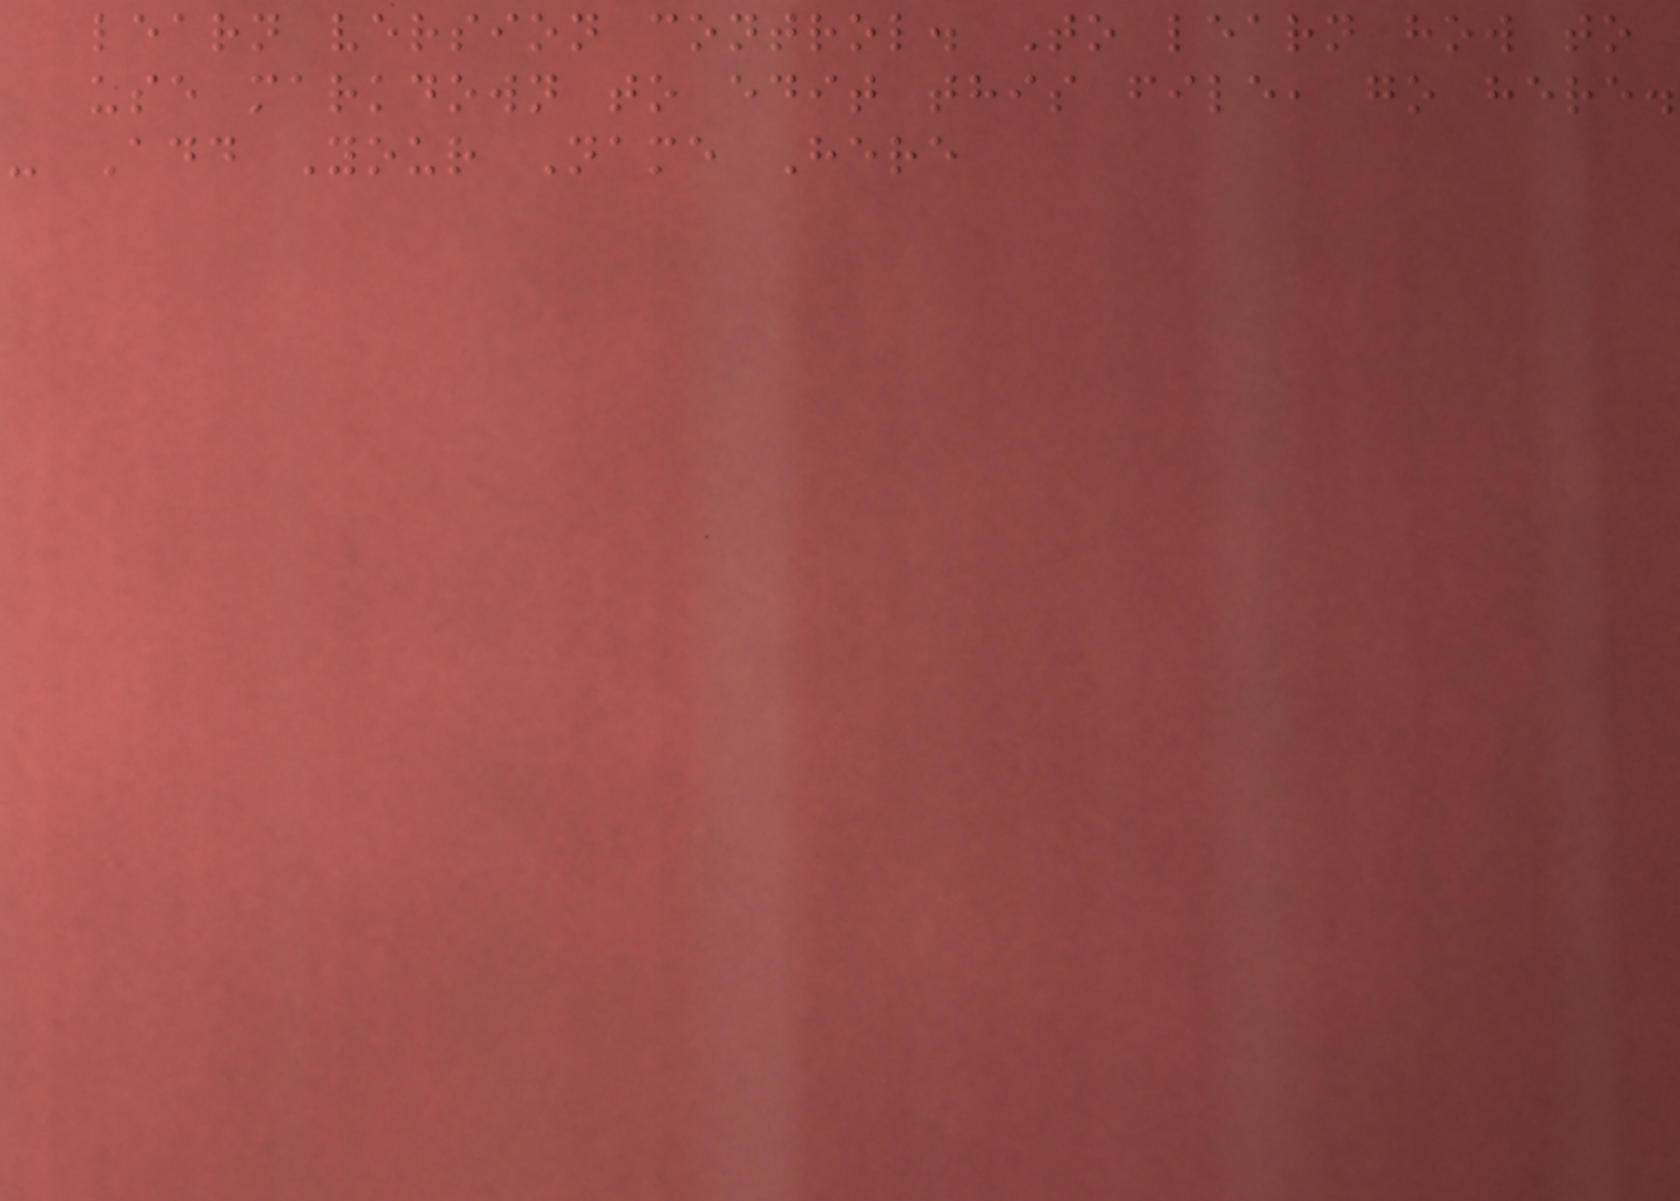learn version control. To learn how to
use markdown to edit this file, go here.
- Add Your Name Here
